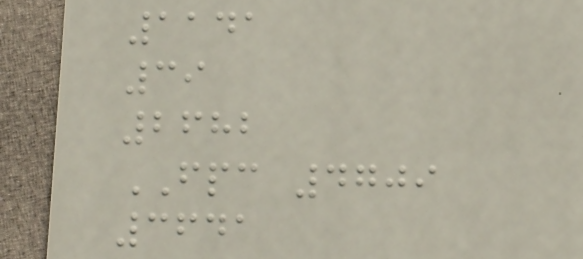1141
39
2682
FPC 4709
3641
